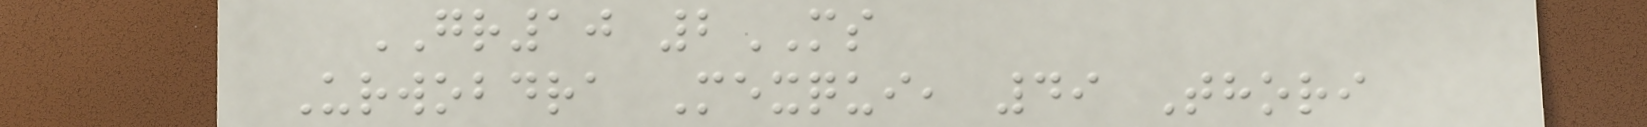GR10 2MS
Urwobdra Mexqui, 49 Thori
